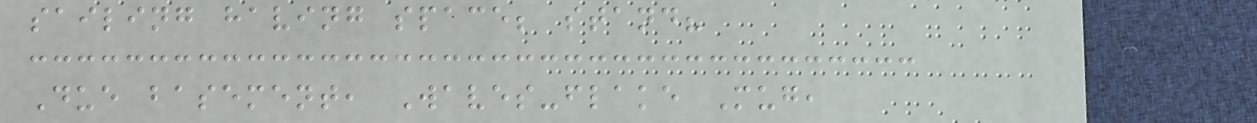sailing having space; stand?
Due basement, Waves-flake Mug,
